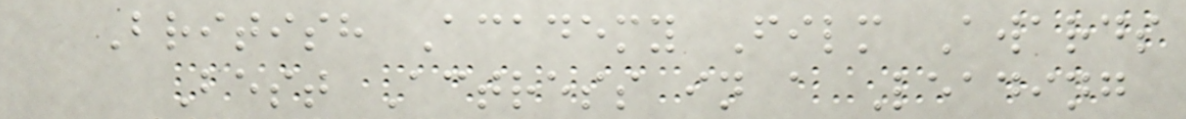British Academy Film Awards
Best Actress in a Leading
